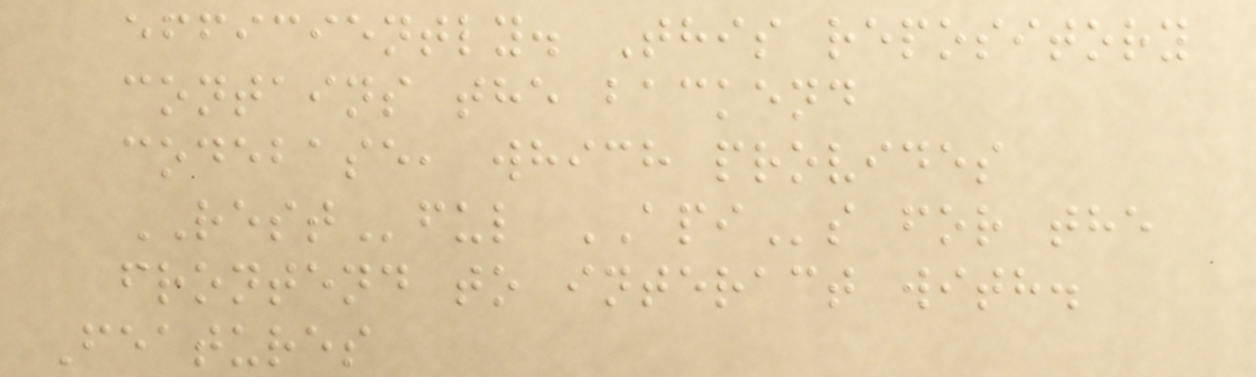efficiently. This repository
contains the backend
codebase, which provides
RESTful APIs for the
frontend to interact with.
Features
